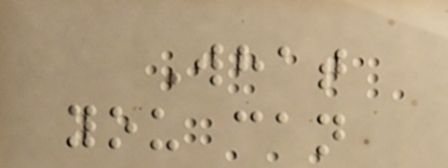What
you can
